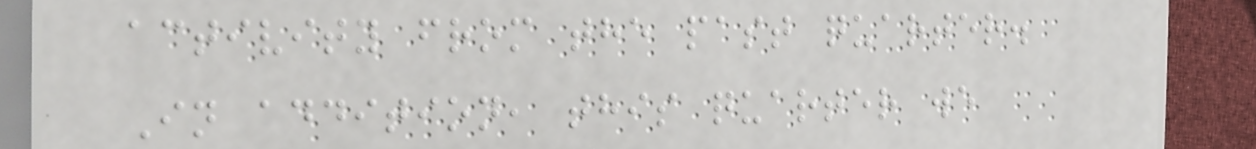activity from the past quarter.
In addition, this quarter we
